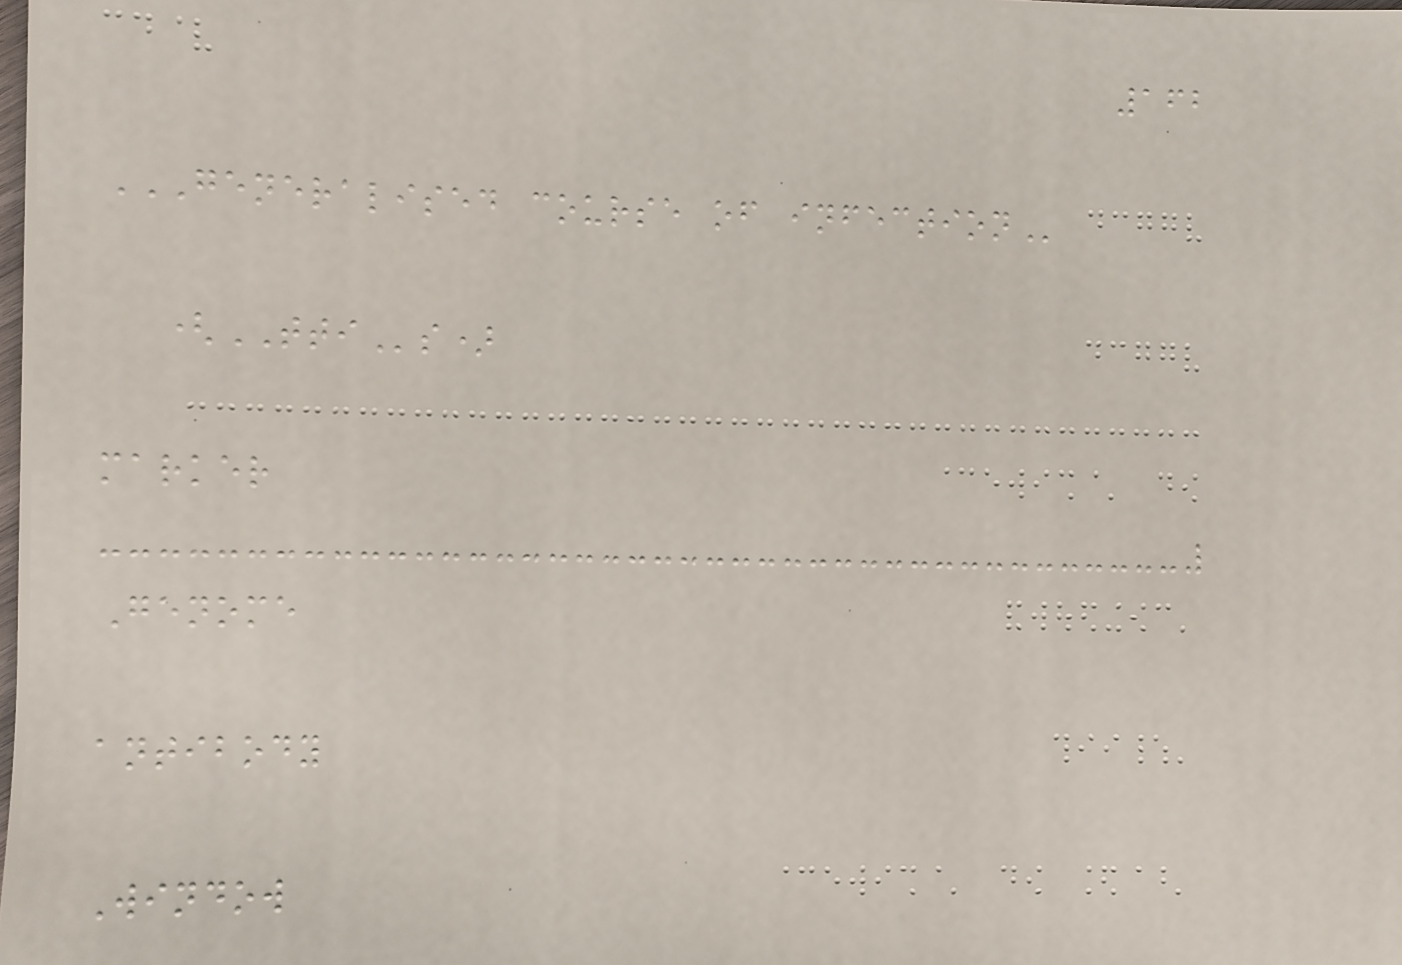162
GENERALISED COURSE OF INFECTION
(TTIs)
marker
Genome
antibody
Window
